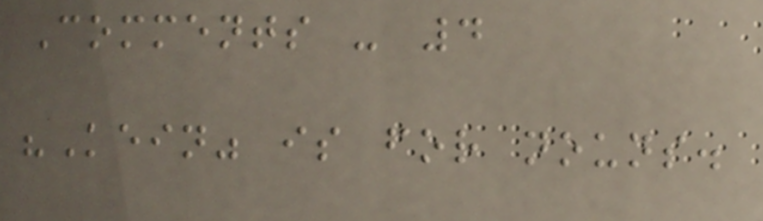Comments - 4
"Kein" is for nouns.
